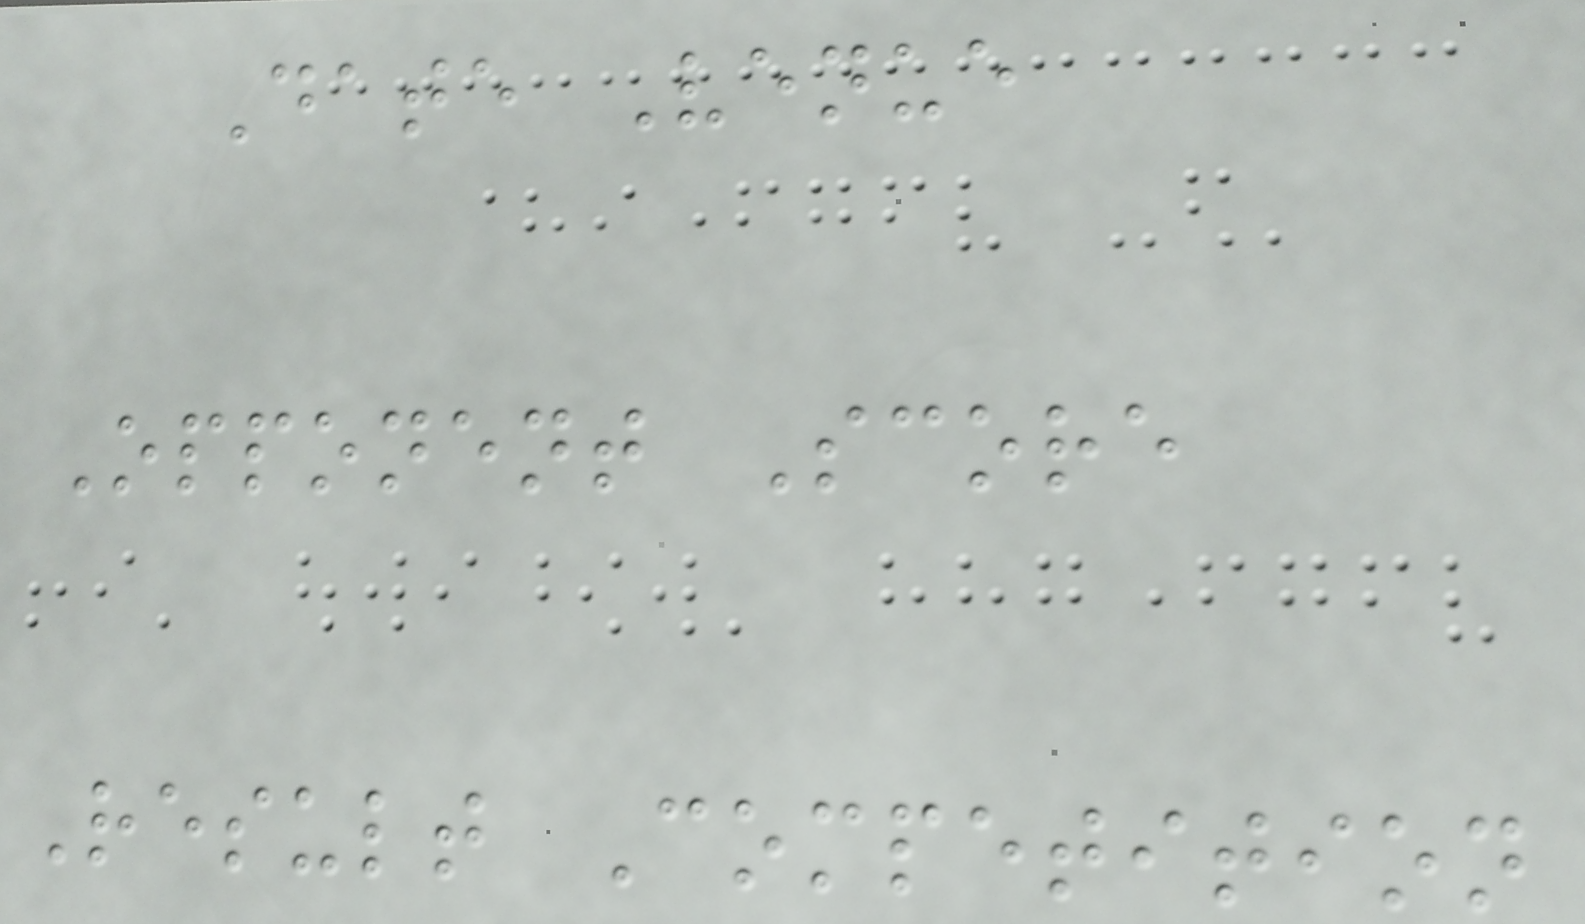Date Venue
Opponent Score
Result Competition
